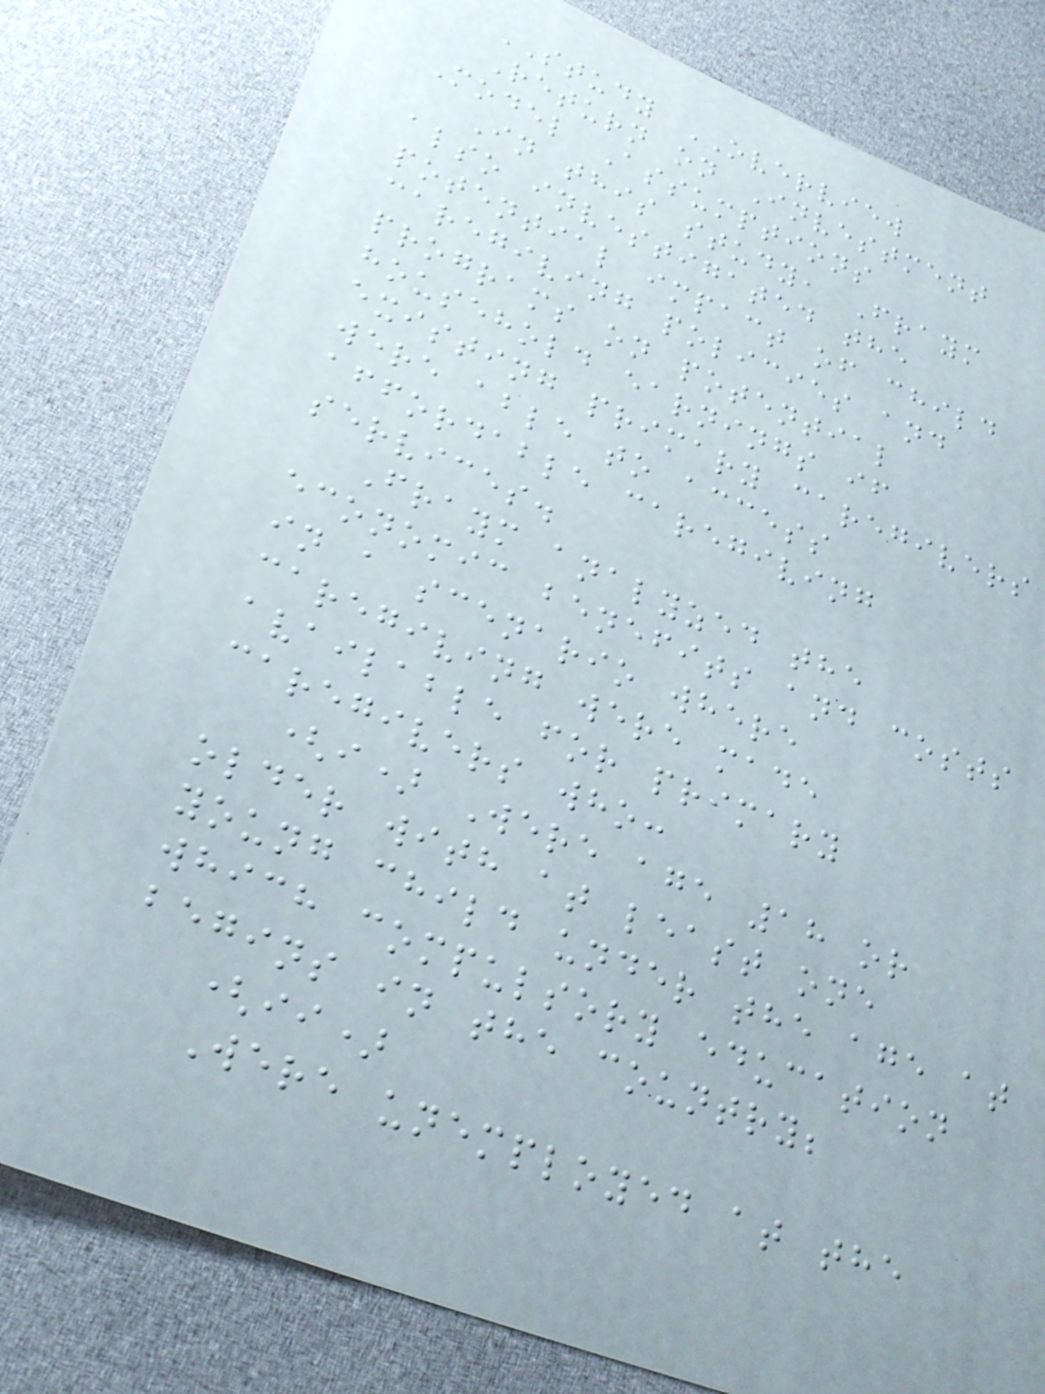STUDY OVERVIEW
Return on Investment
Model Assumptions
In this study, Fraym
also investigated the
potential impact of child
caregiving policies and
programs on potential
household earnings if
existing primary caregivers
were able to access
affordable caregiving
services.
Fraym analyzed the
economic benefits and costs
in a scenario where
caregiving were made
available for primary
caregivers who:
(i) Were age 18 or
older with at least one
young child under the age at
which compulsory education
begins in the country;
(ii)
Were unemployed at the
